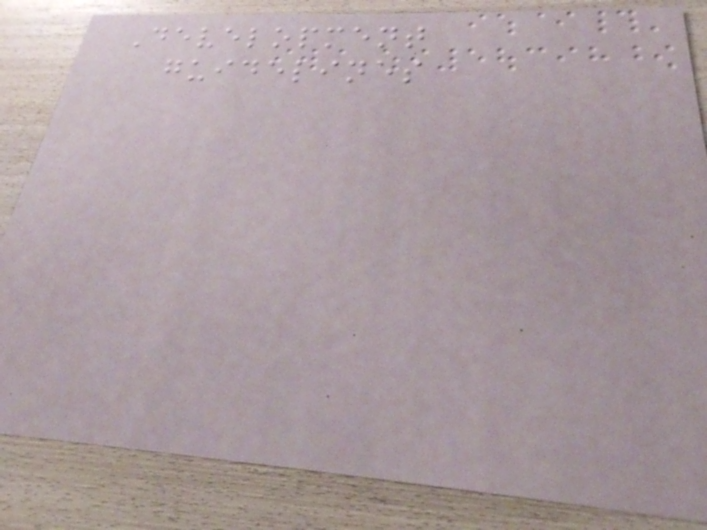Development
guidelines
